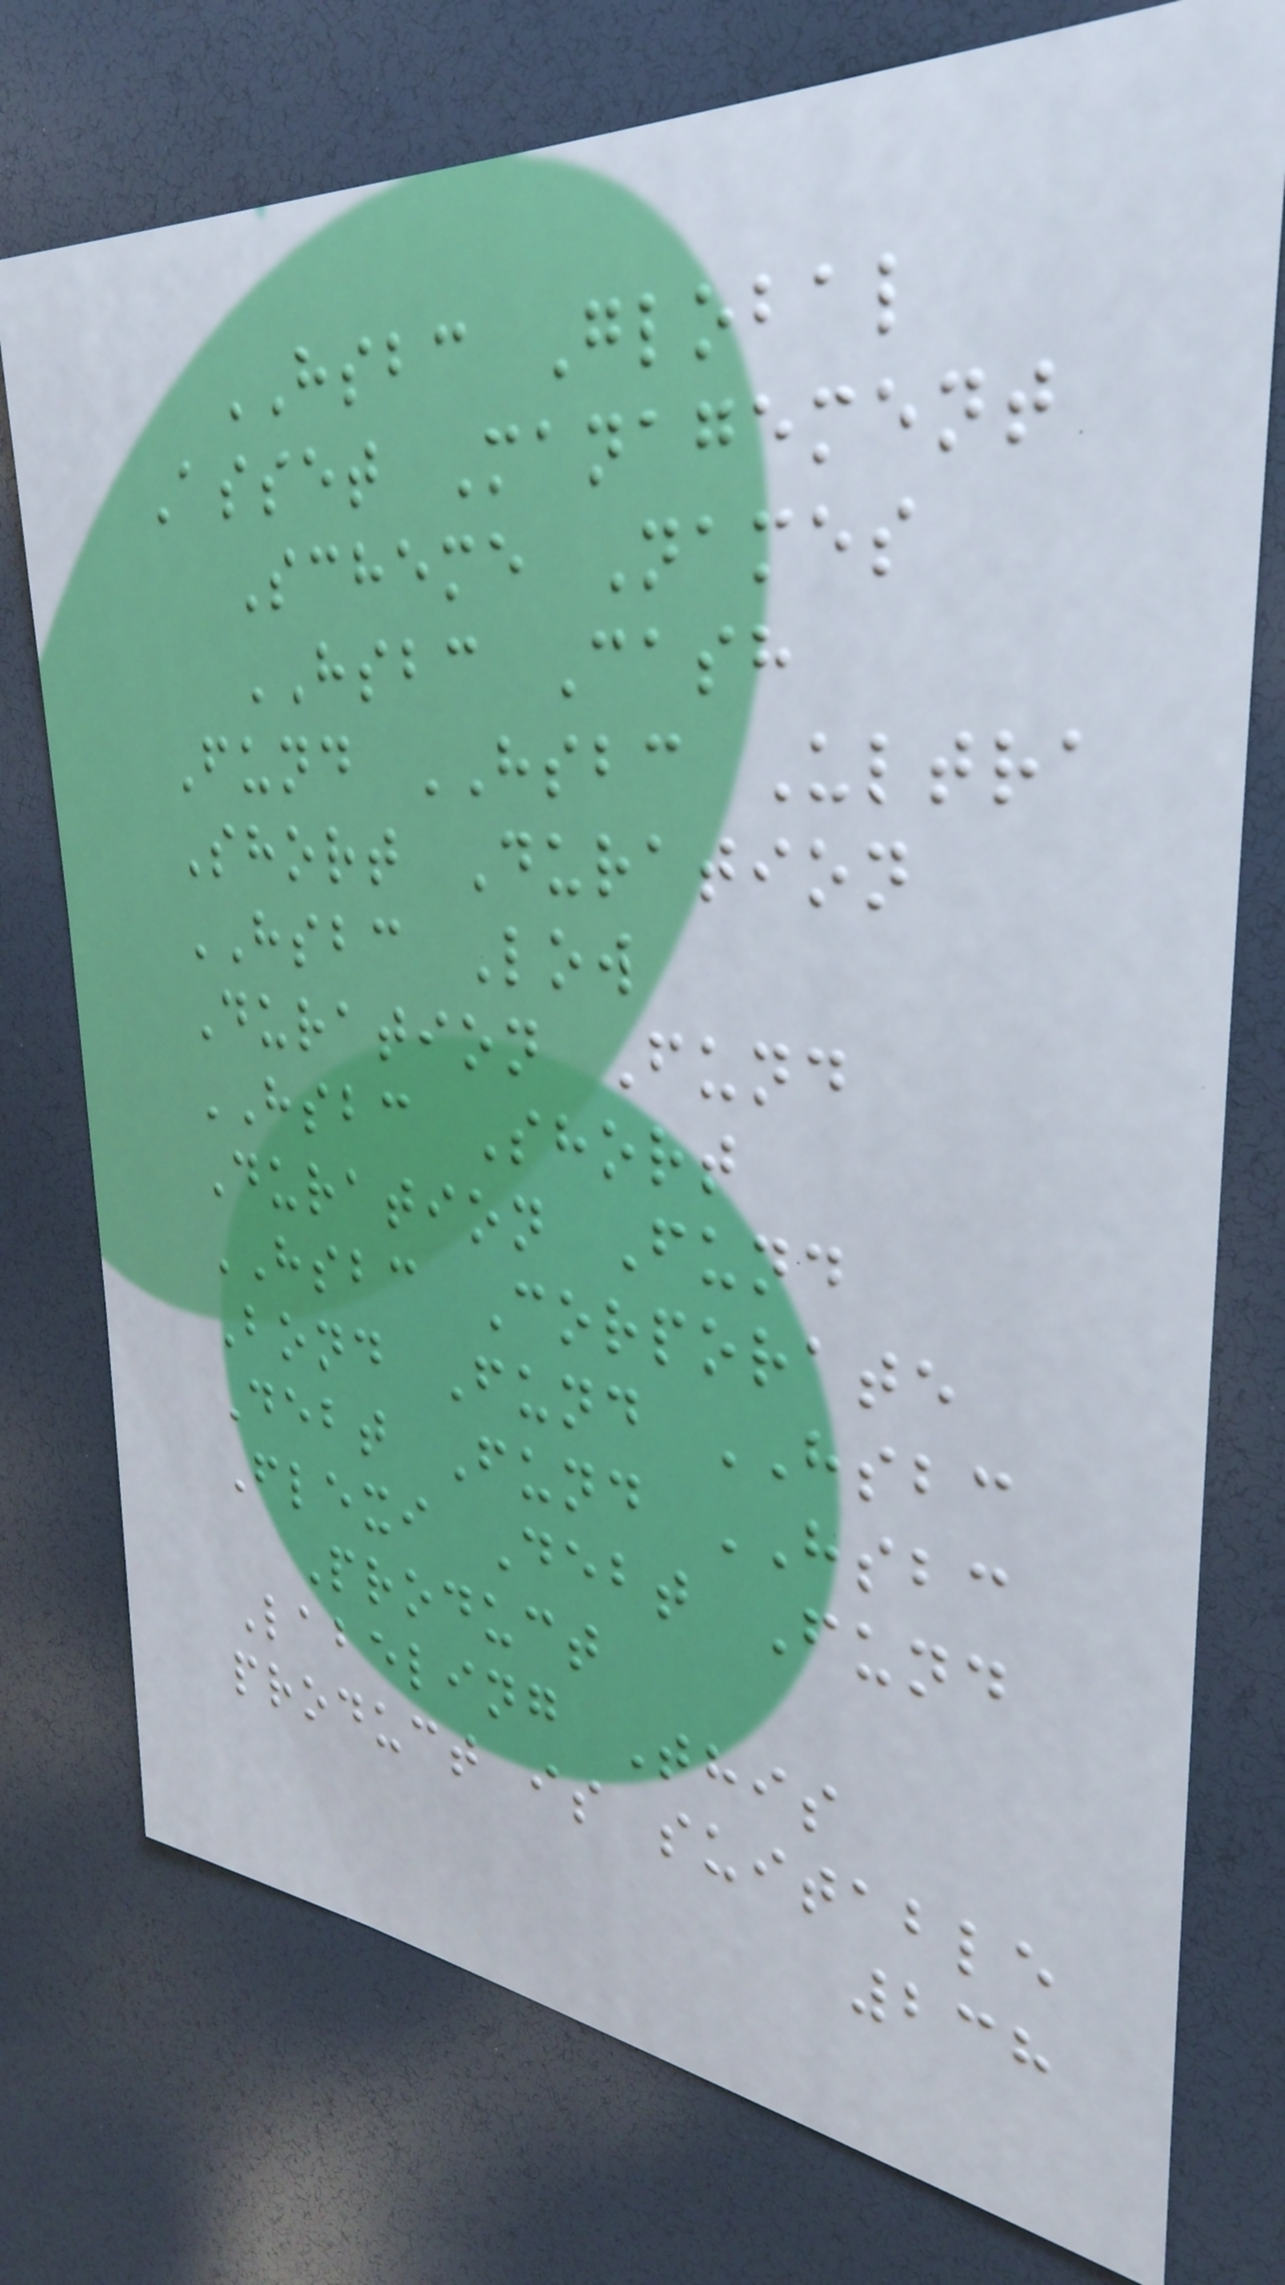HSBC Global
Asset Management
Scheme Names
HSBC Cash
Fund HSBC Ultra
Short Duration
HSBC Low
Duration Fund
HSBC Short
Duration Fund
HSBC Corporate
Bond Fund HSBC
Debt Fund HSBC
Flexi Debt Fund
Product
Labeling This
product is suitable
238
